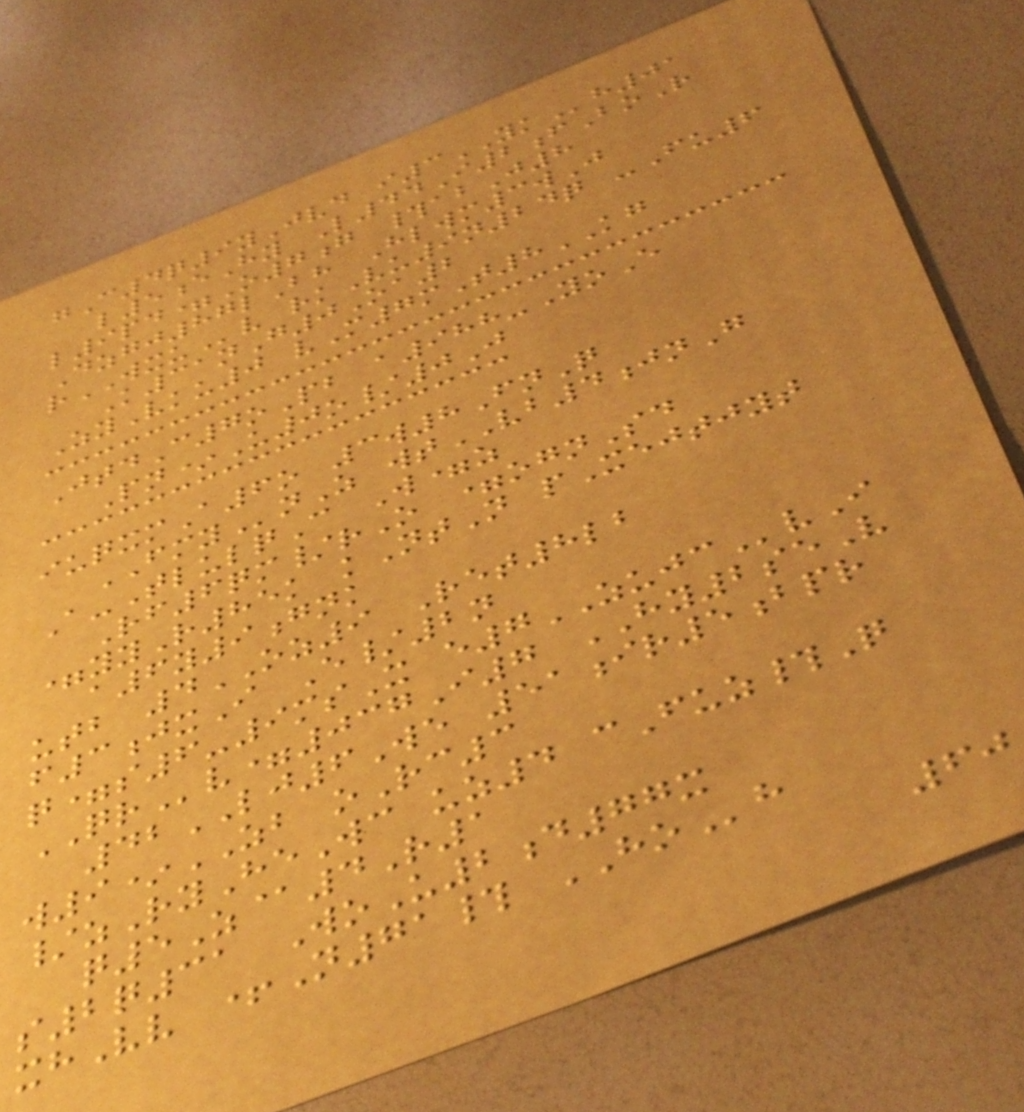gC4q9yJvd i3YKh01
l5eHy L44I2fBoR
l9pd=O7g #abJ8
Dzgj87lBh Hlwm3wJ
rWXUv rkVu9n24q -Fu6
K31nG0Oa2
ZyVku0 vM7mT8KG
JtdC7oPb a988-YoE
Pn*U0o/0J
iuqxmA6o 3w8FnQ
FMYnZ wtVB4jnG
A-TlulqC W=z
Rf6qm/rO =ognSd
=yyR85k kNtN pXejtjyt
a6y9gnk
utb 4OZ9 Ret8lb
f3jxI E/2n
q=s6-9msX e7ZUJCvI
QRv=037I7 HY2seV
42LJ6We 51ir5bpr
w9*ZB oRc3
/zRyHeWc uz4 cFuz#Q
q5Z@4R1
s2q31 WoU2d77x
xhVv +N71# HOh
60
